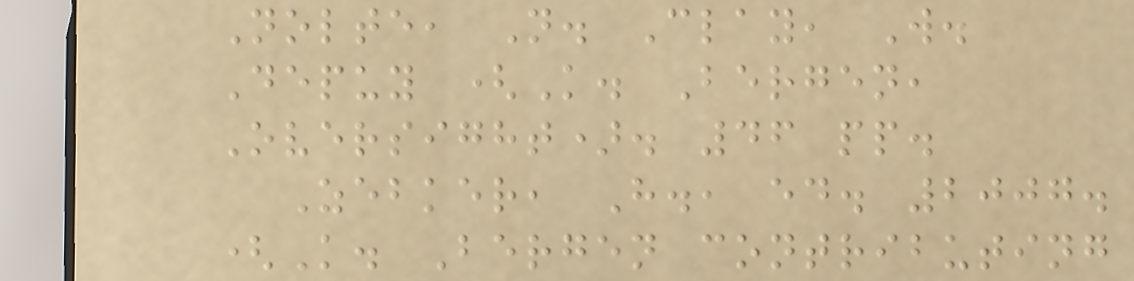Nolte, N. Clay, W.
Depuy (K. Bergen,
Oversight). 46 pp.
Zebker, H., ed. 2007.
(K. Bergen contributing
